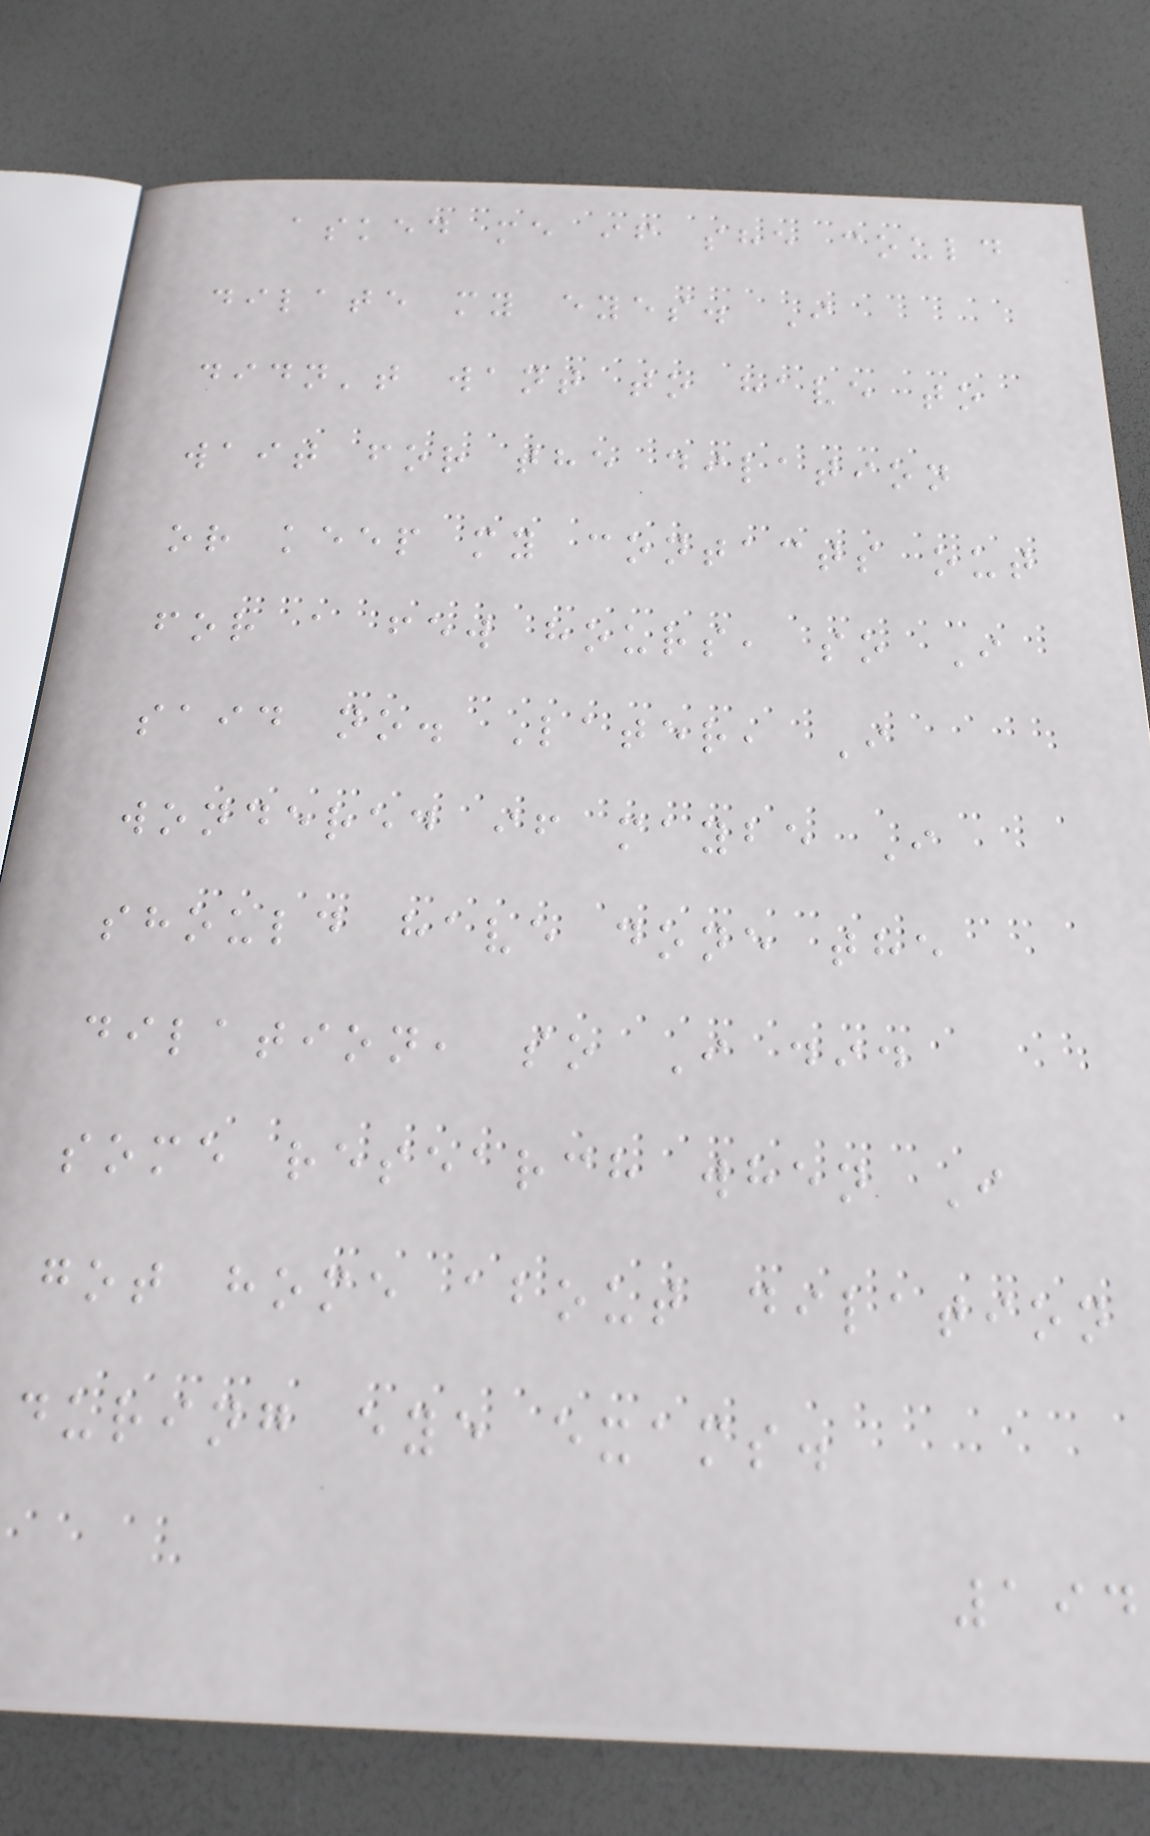asked me if she could
dilate my eyes. I
didn't want to have to
wait for the dilation
or keep my contacts out
for a few hours, so I
said no. Later, I
wondered if maybe I
should have done the
dilation, so I did
some research when I
got home about dilation
during eye exams.
194
